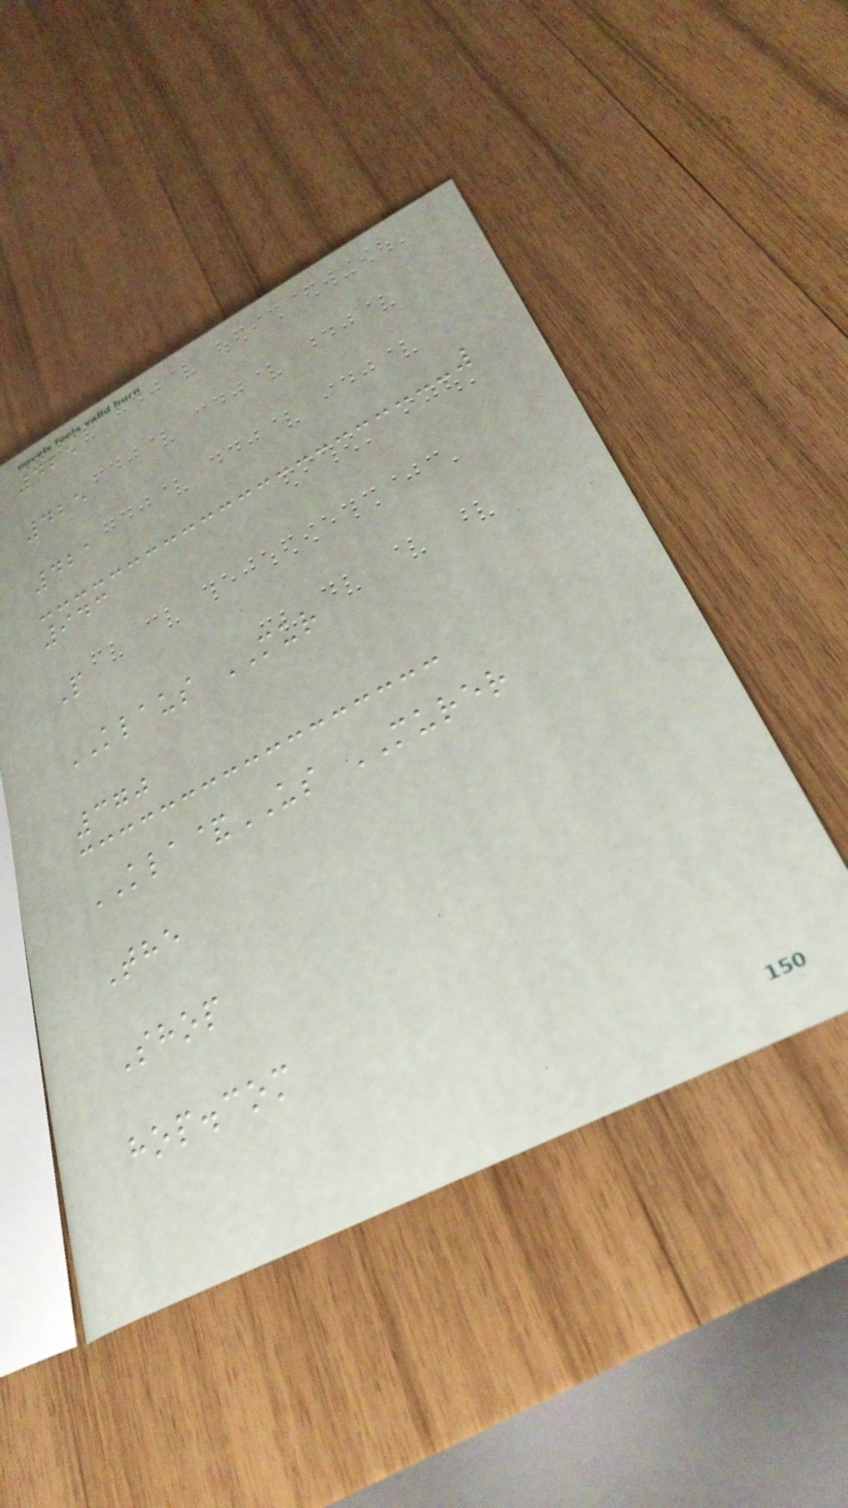425
425
421
943
P
KLAUS MUR
370
KLA&US MURER
The
Shop
hop.com
